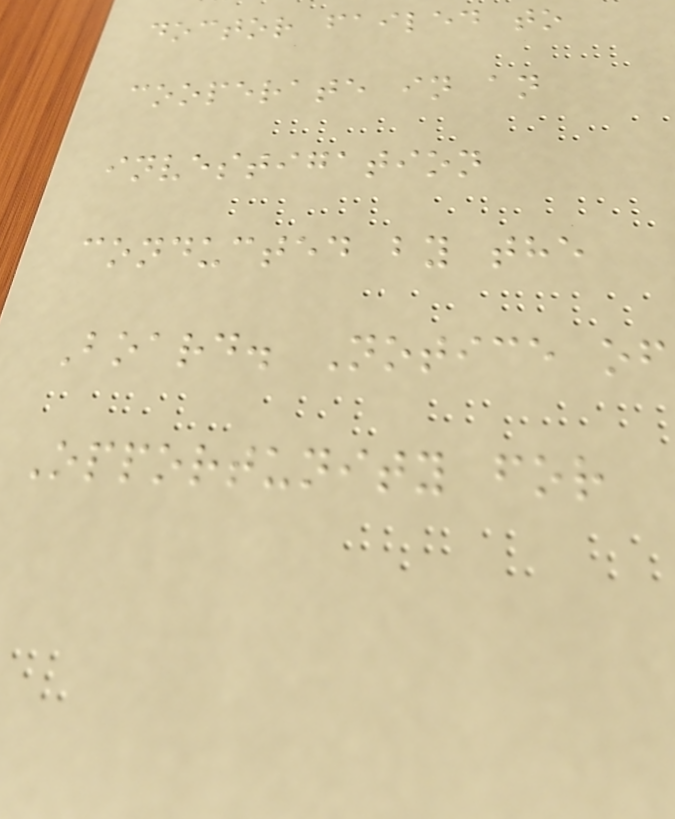doctor failed to
cooperate in an
investigation
conducted by the
Board. Notice of
Opportunity for
